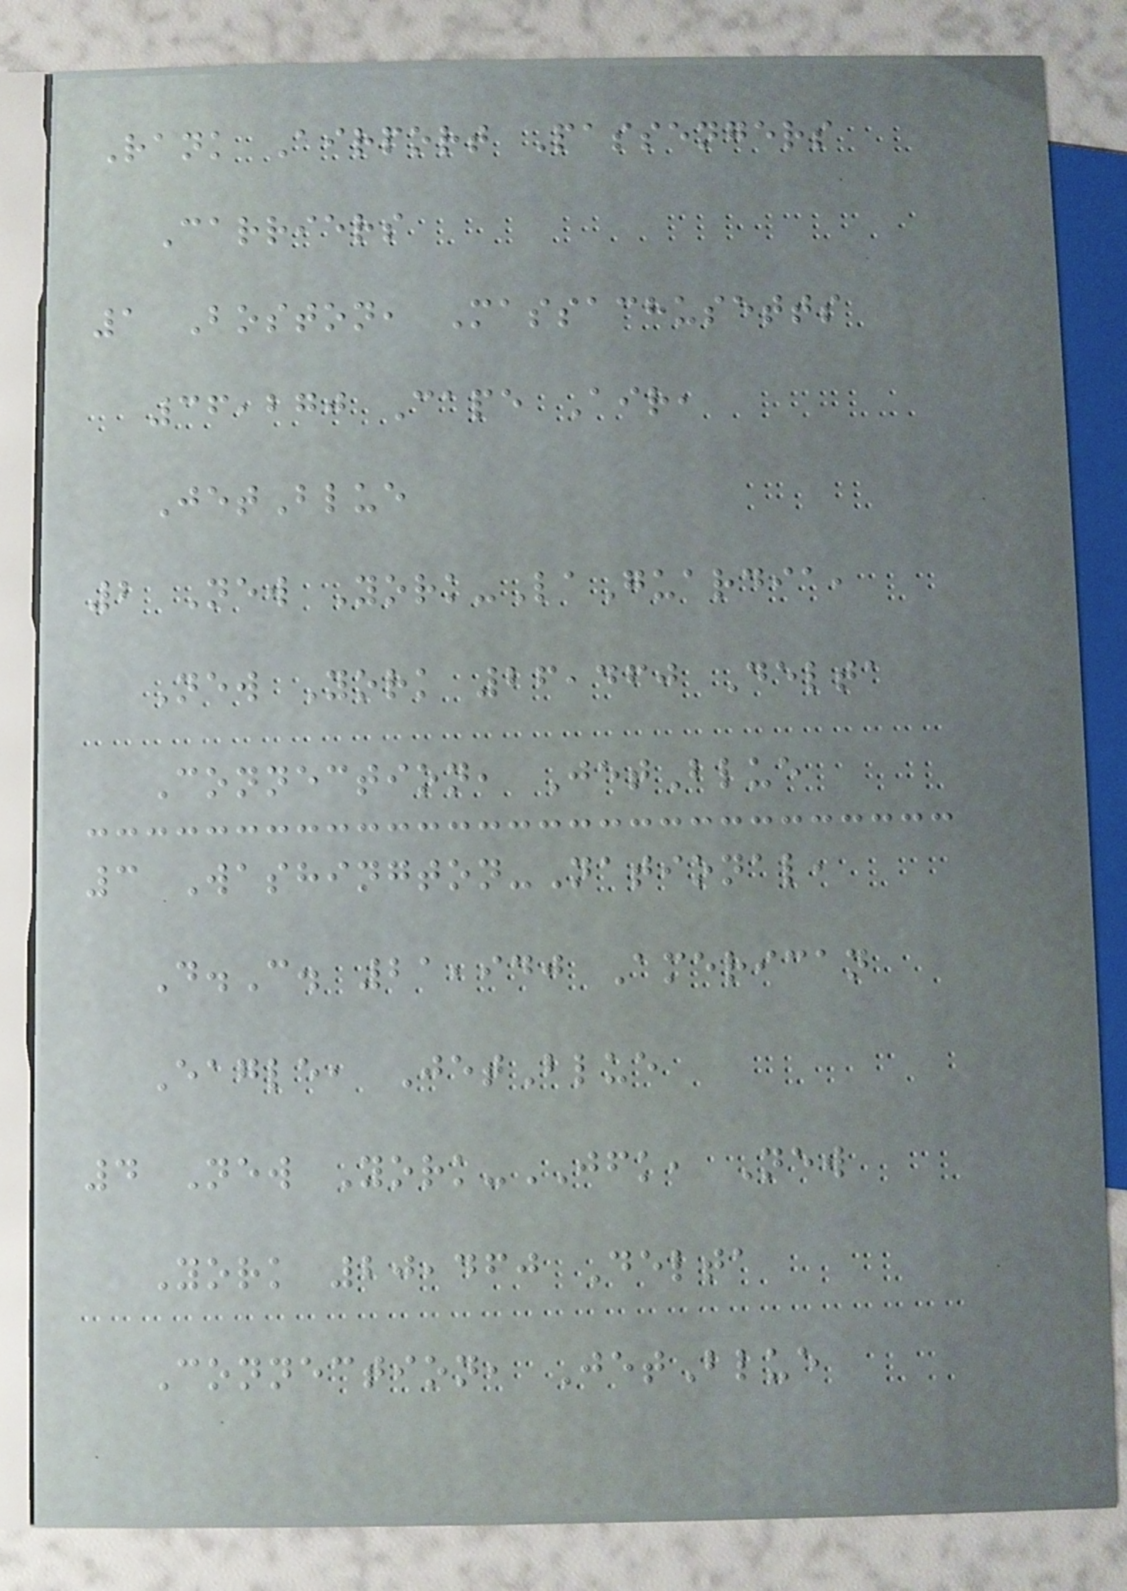Rank Airport Passengers
Carriers
1 Boston, Massachusetts
36,270 Cape Air,
JetBlue
2 New York-LaGuardia,
New York 26,460 Delta
Connection, JetBlue
3 Washington-National,
D.C. 21,940 American
Eagle, JetBlue
4 New York-JFK, New
York 20,460 Delta
Connection, JetBlue
